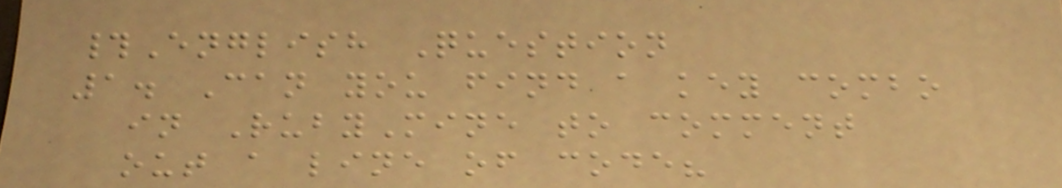#English Question
1. Can you find a key combo
in RubyMine to comment
out a line of code?
